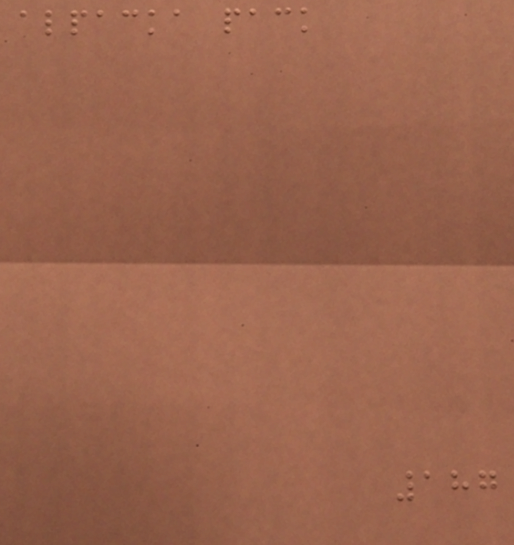alpacka pack
187
